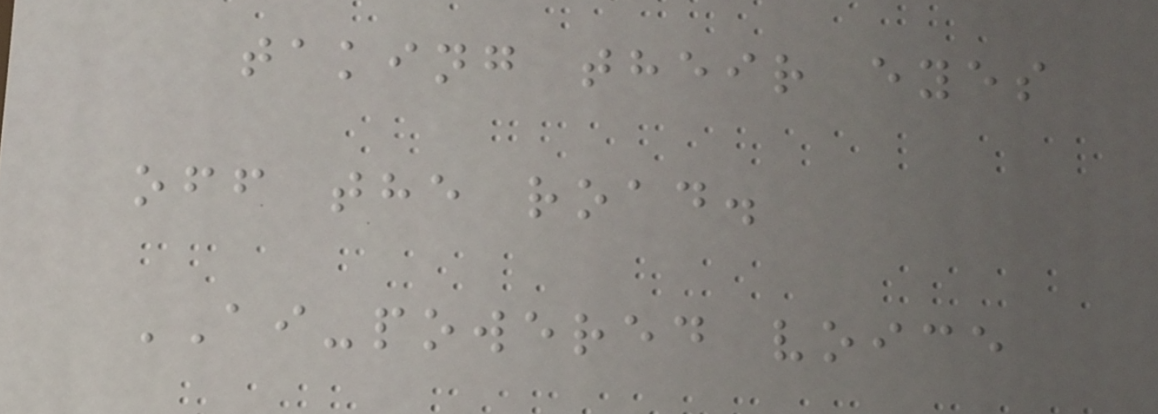taking their eyes
off the road.
AI-powered voice
